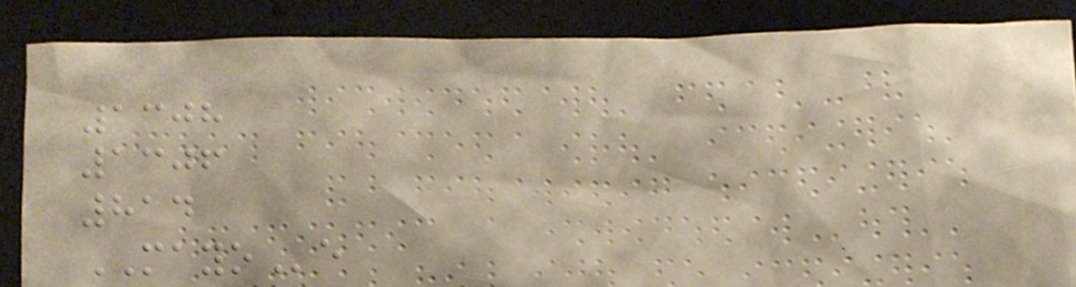1308
1306
814
MAYOe
